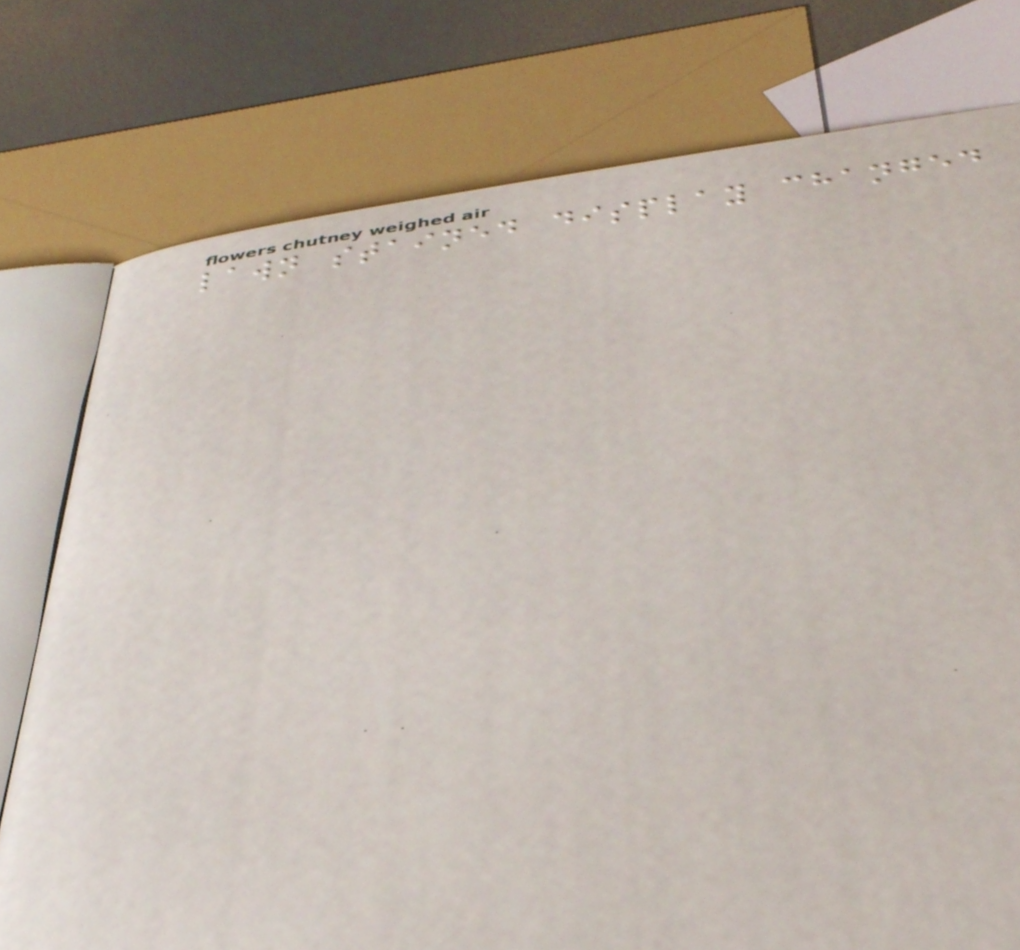lawn stained display changed
